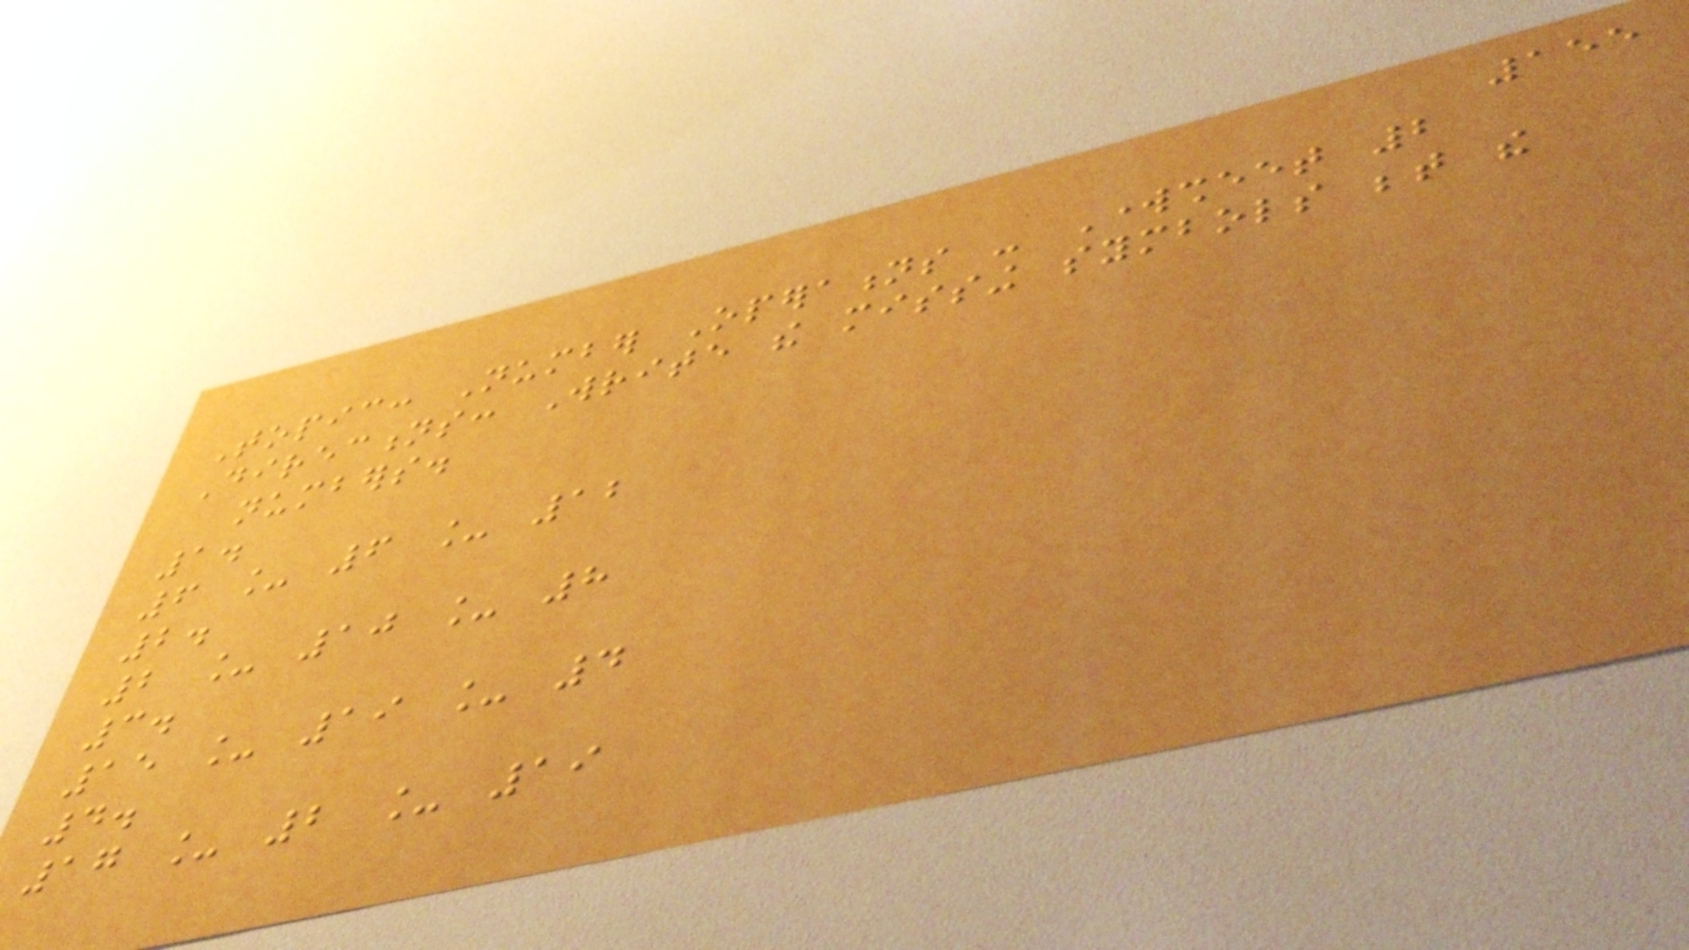155
Topic: Number Operations - Worksheet 2
Directions: Write the missing symbols between the
numbers.
1.
6 _ 6 _ 12
2.
2 _ 10 _ 8
3.
15 _ 19 _ 4
4.
17 _ 2 _ 19
